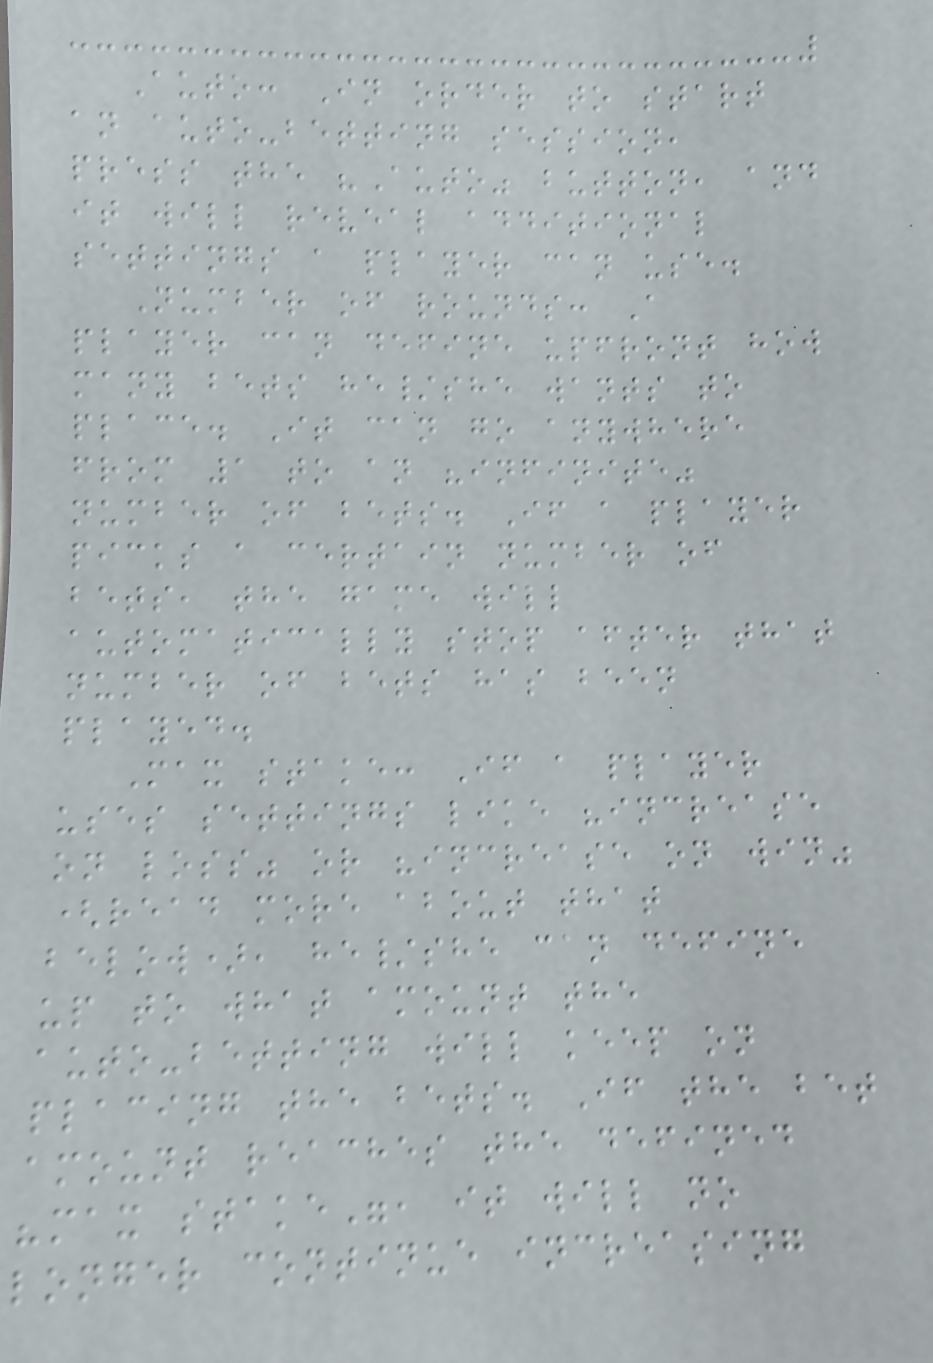Auto: In order to start
an auto-betting session,
press the "Auto" button, and
it will reveal additional
settings a player can use.
Number of rounds: A
player can define upfront how
many bets he/she wants to
place. It can go anywhere
from 1 to an "infinite"
number of bets. If a player
picks a certain number of
bets, the game will
automatically stop after that
number of bets has been
played.
Max stake: If a player
uses settings like "increase
on loss" or "increase on win"
(read more about that
below), he/she can define
up to what amount the
auto-betting will keep on
placing the bets. If the bet
amount reaches the defined
"max stake", it will no
longer continue increasing
